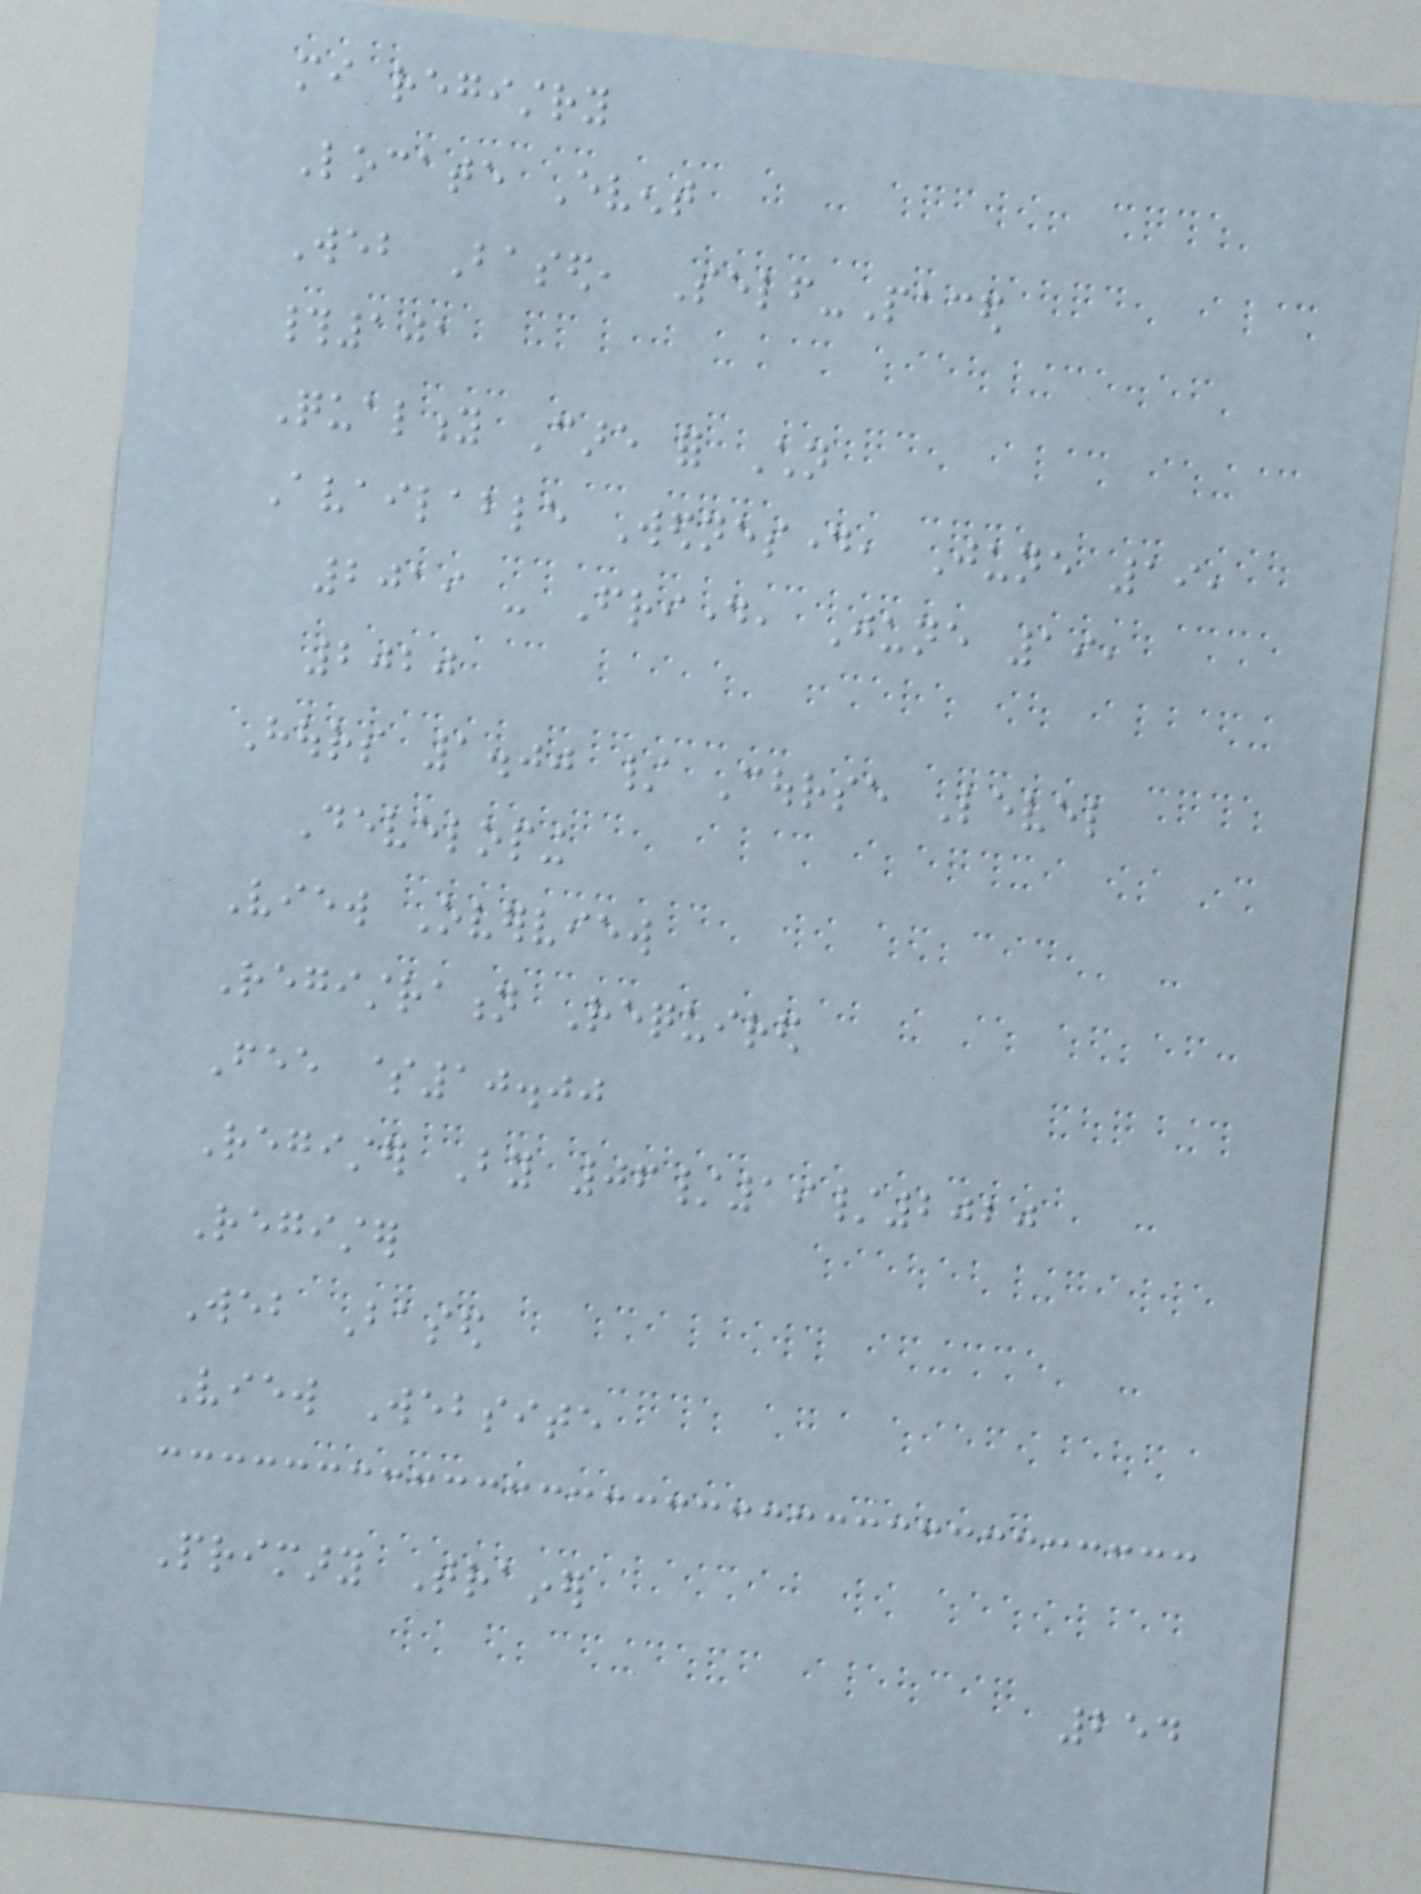mi registry
Locate Event
Web Based, Self-Paced
#101
Quality Care for Children
Available Wednesday, June 19,
2019 - Friday, June 19,
2020
Hours 1.00 / Course Level
Developing
View Overview
Registration Required
Fee $10.00
Register By 06/19/2020
Register
Web Based
View Website
Primary Trainer
254
